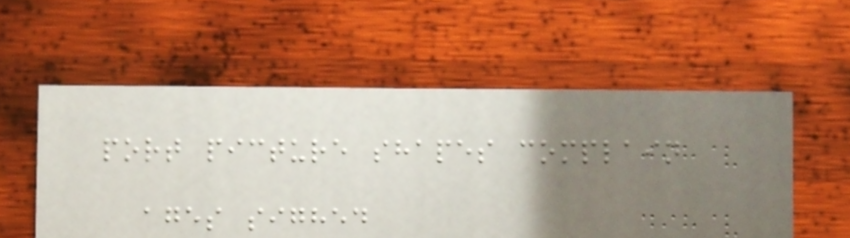port picture shapes complain
ages sighed
